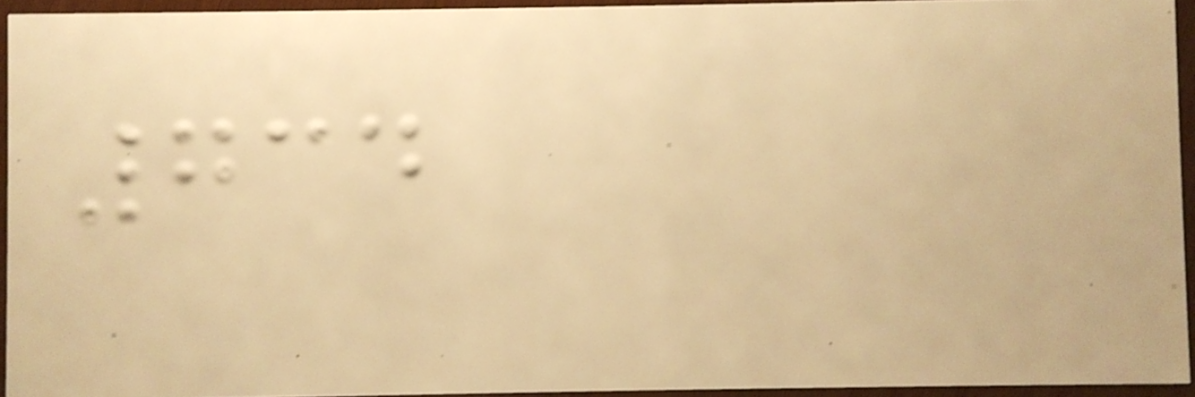734
